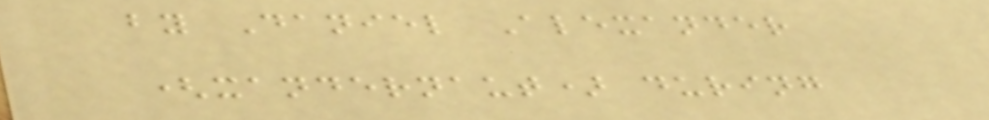by Daniel Alexander
(xandernaut) during
